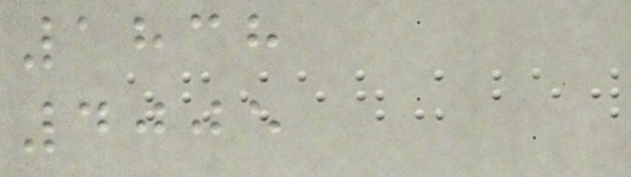1838
4005
